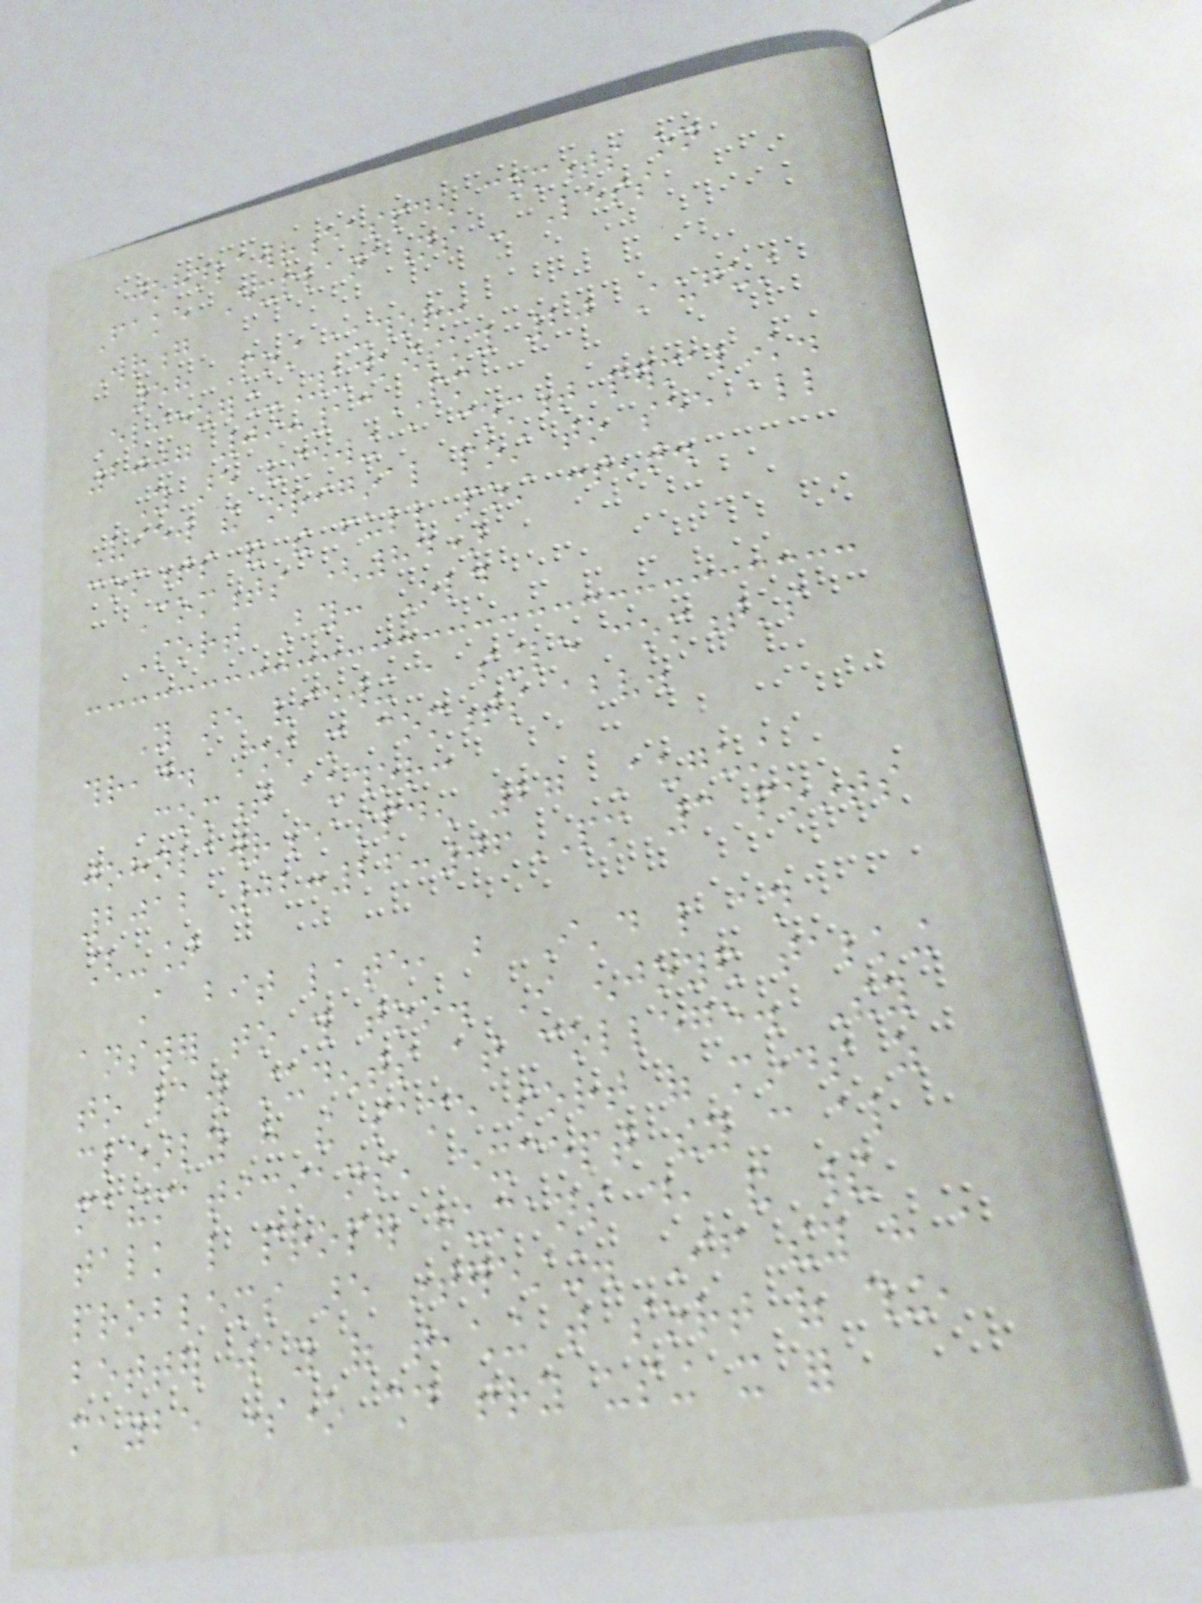johnlawrenceaspden comments on
Fake Explanations - Less
Wrong
58 Post author:
Eliezer_Yudkowsky 20 August
2007 09:13PM
You are viewing a comment permalink.
View the original post to see all
comments and the full post content.
Comments (84)
Sort By: Old
You are viewing a single comment's
thread. Show more comments above.
Comment author:
johnlawrenceaspden 27 August
2012 02:26:06PM 3 points
[-]
A bit late, but I'd like an
answer to this too. I enjoyed talking
to law students at college. They
clearly have the same sort of minds as
mathematicians, except they can also
talk like proper humans do, and their
problems are interesting. If they have a
better way of teaching that sort of thing,
maybe someone should try using it for
